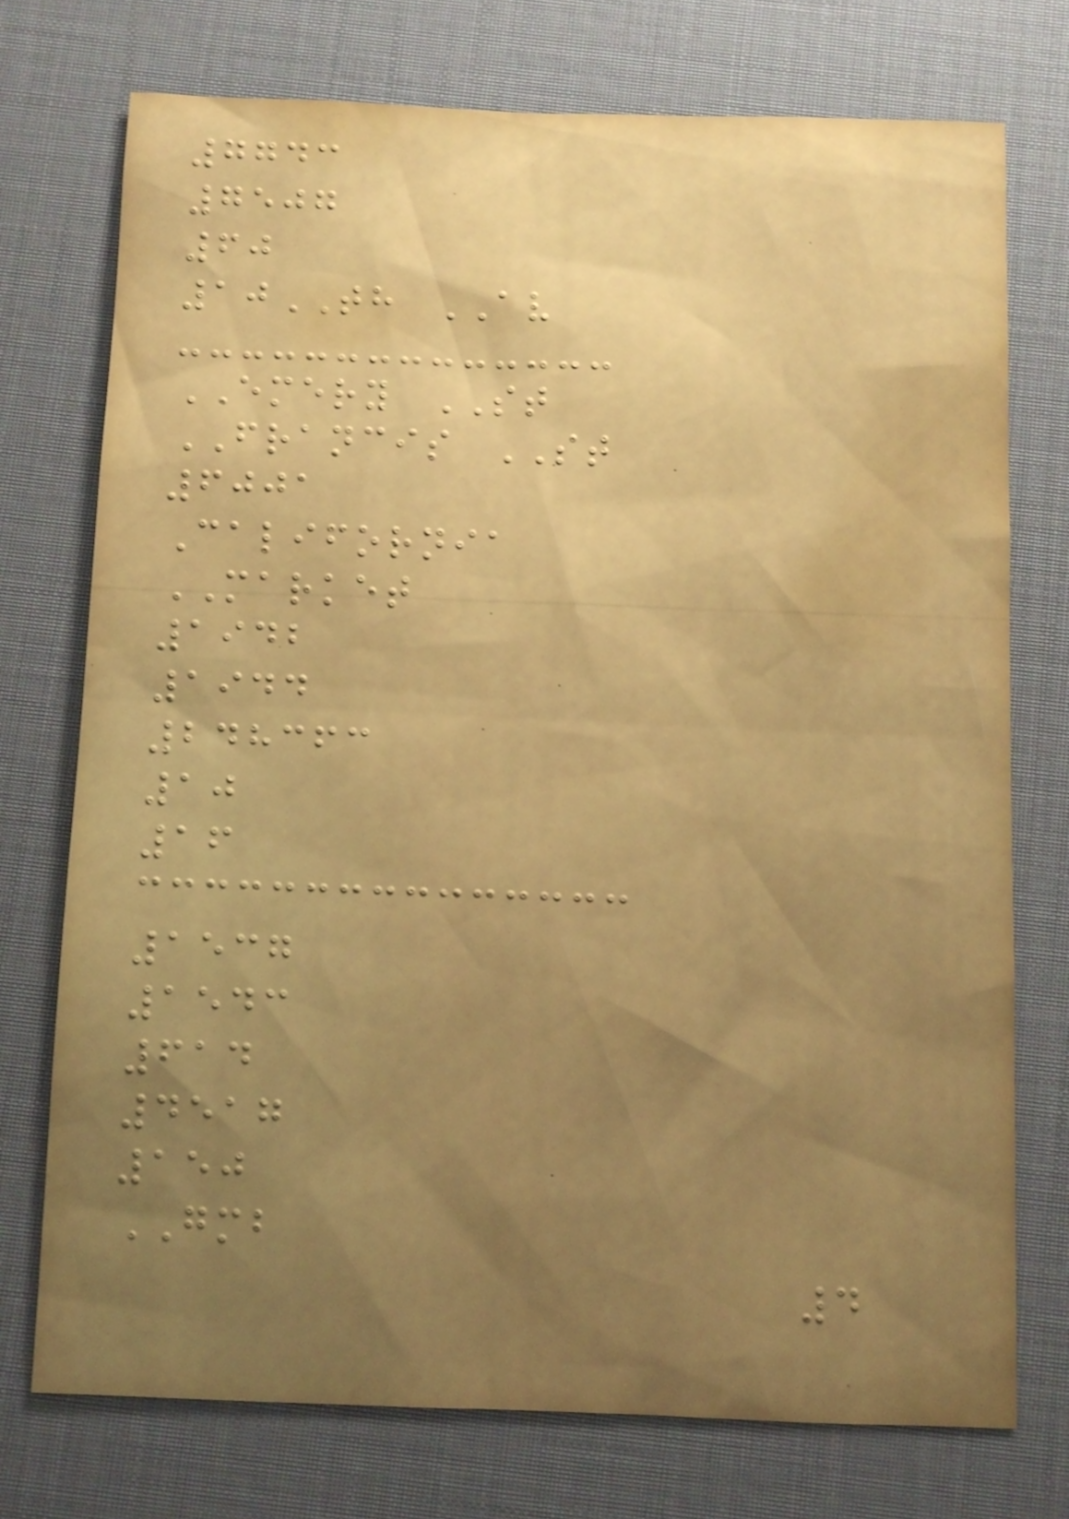7743
7507
60
10TH AV
EMERY ST
FRANCIS ST
6001
California
MARKET
1942
1944
248363
10
16
1537
1543
614
4517
150
GMB
4
